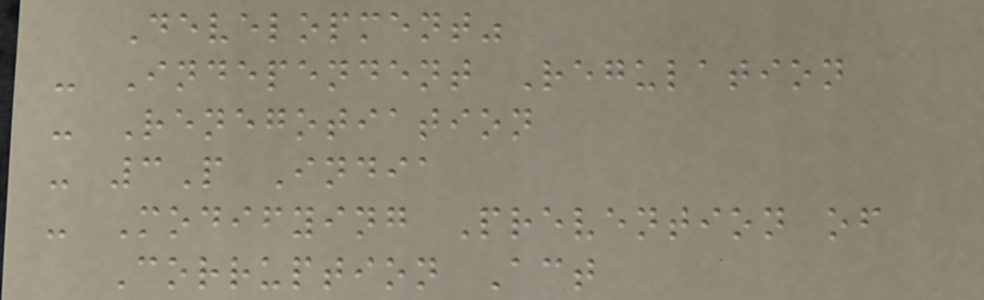Development"
- Independent Regulation
- Renegotiation
- 3P India
- Modifying Prevention of
Corruption Act
